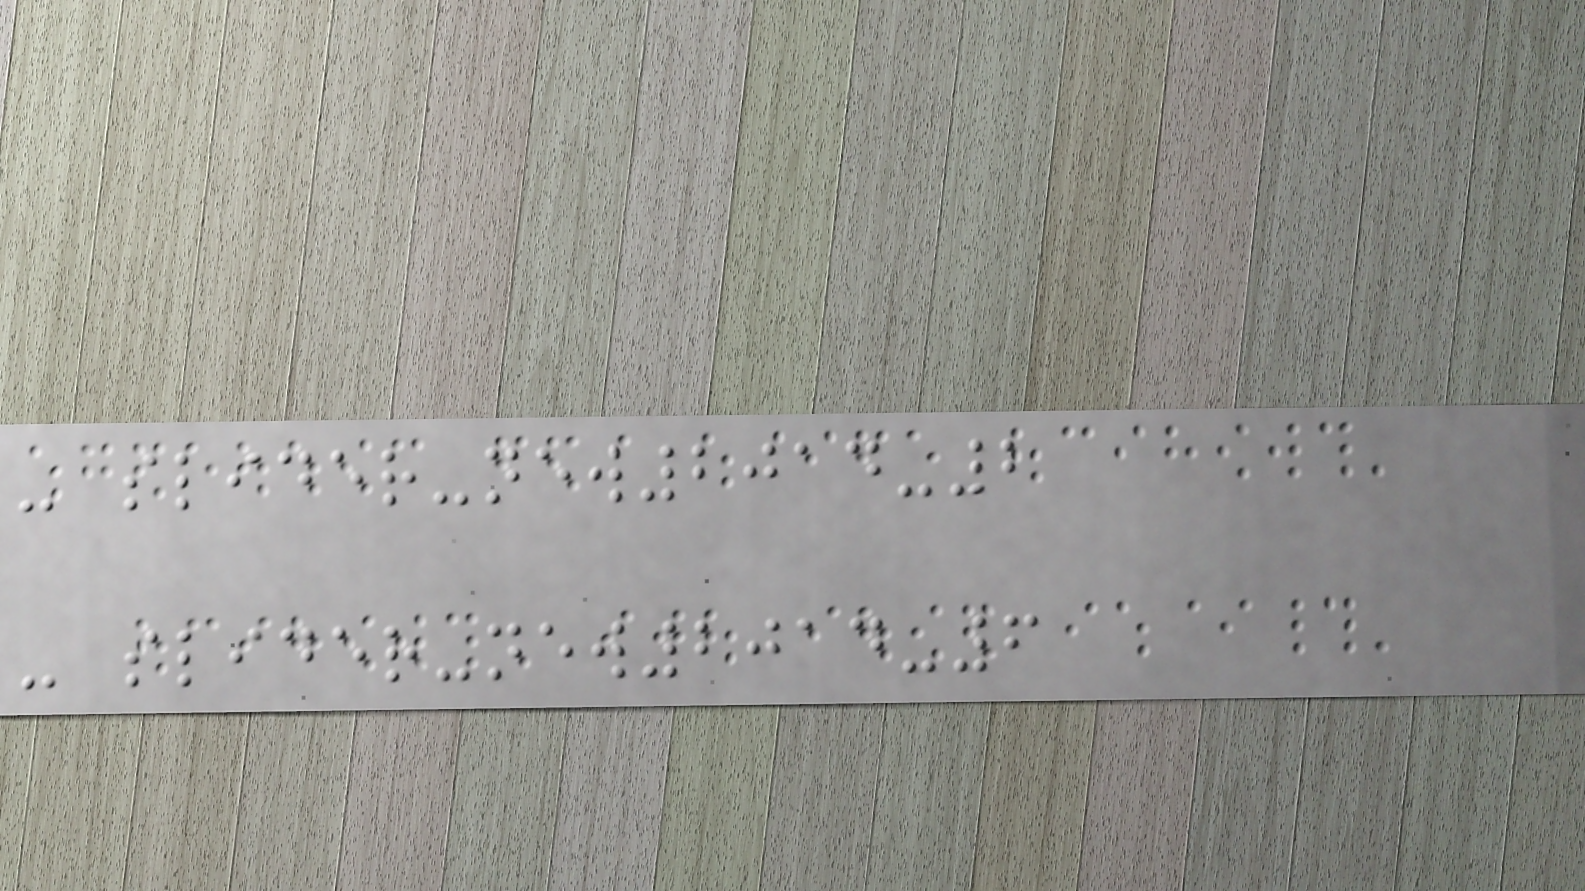- slider-new2014-2
- slider-new2014-6
